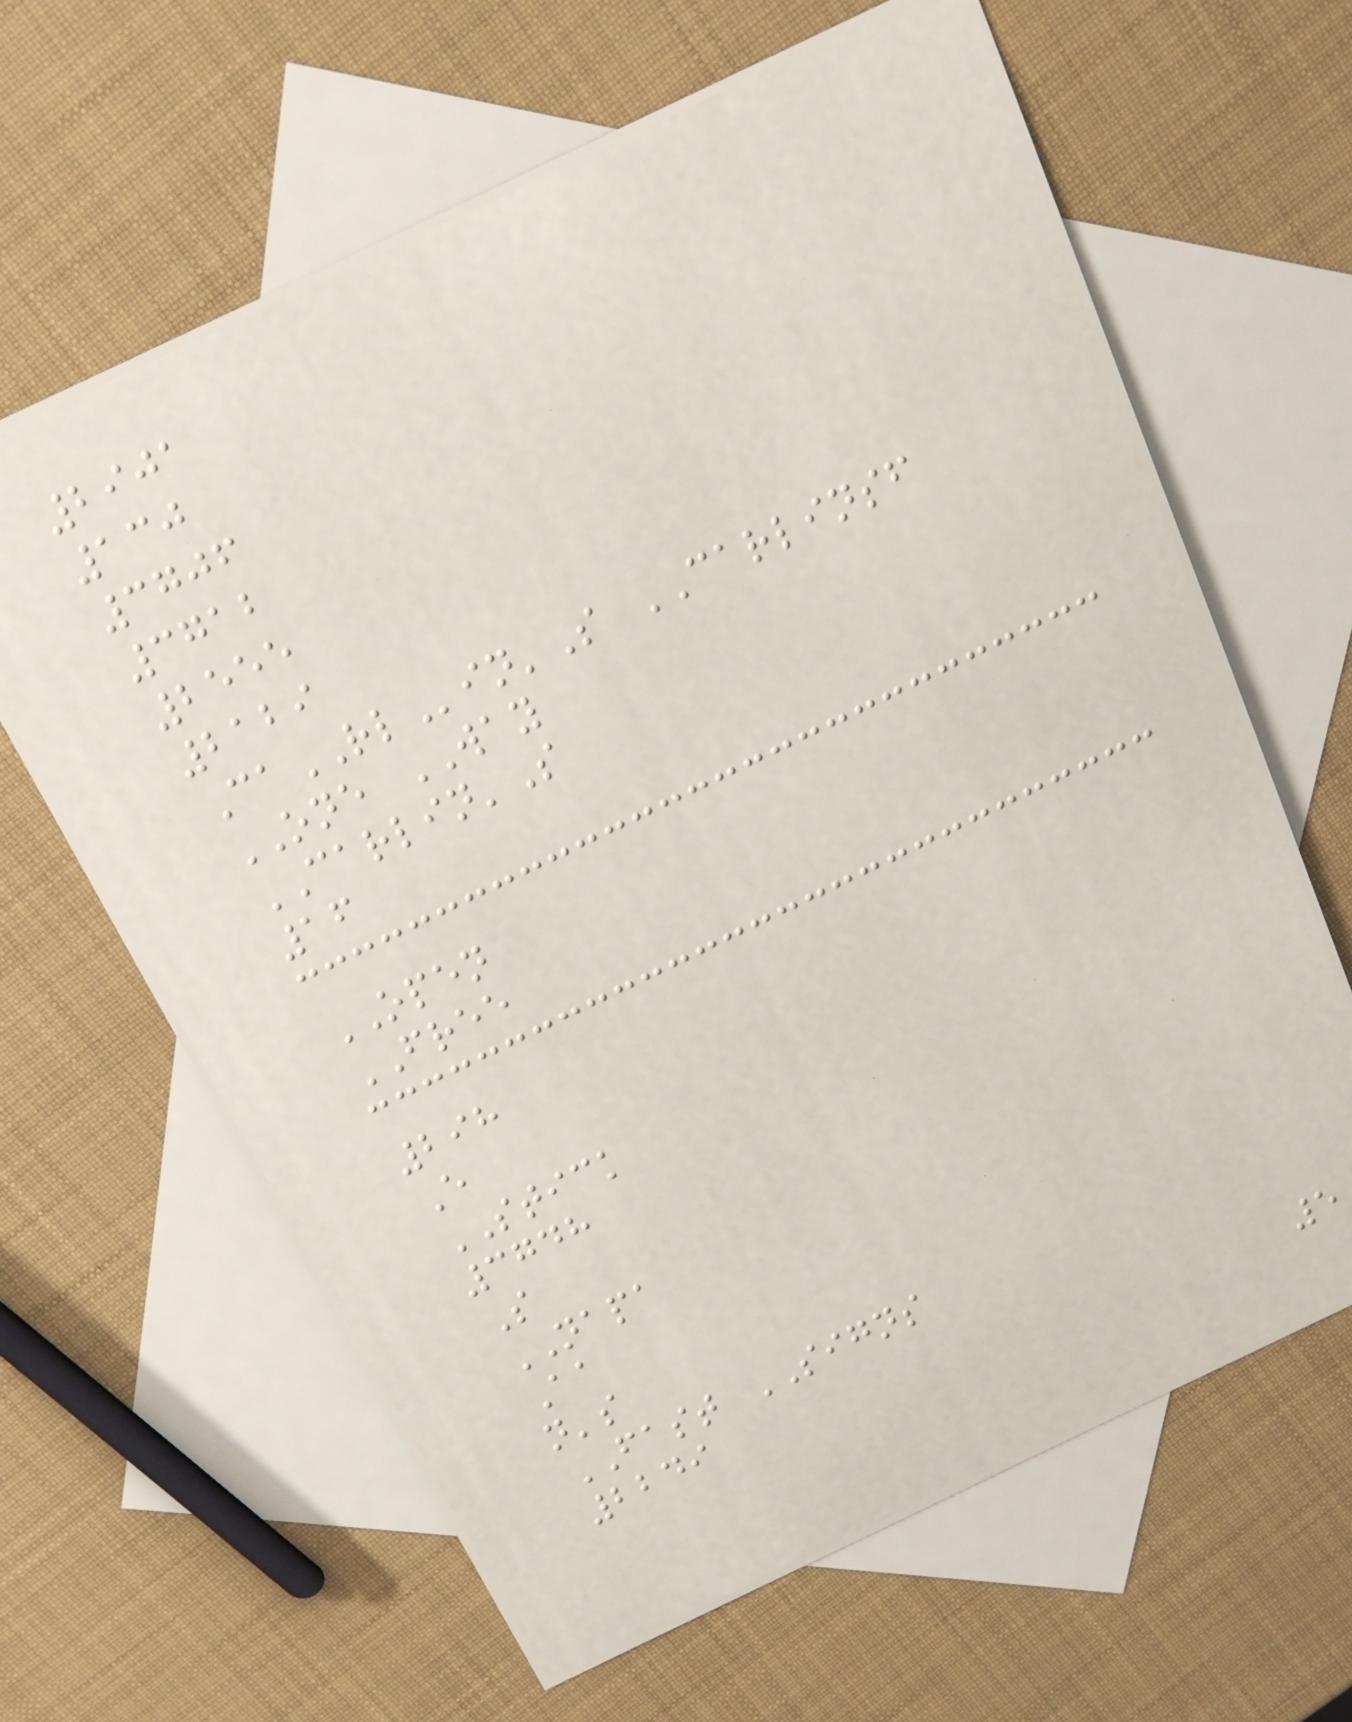2901
130
3706
3712
2555
2129
CaRLin'S CARLINSF
ONE WAY
CARLIN'S
16
OPEN
FREE
298
E
STICK
3748
S
NAPA
Aa
n's
FAST SIGNS
2249
5
